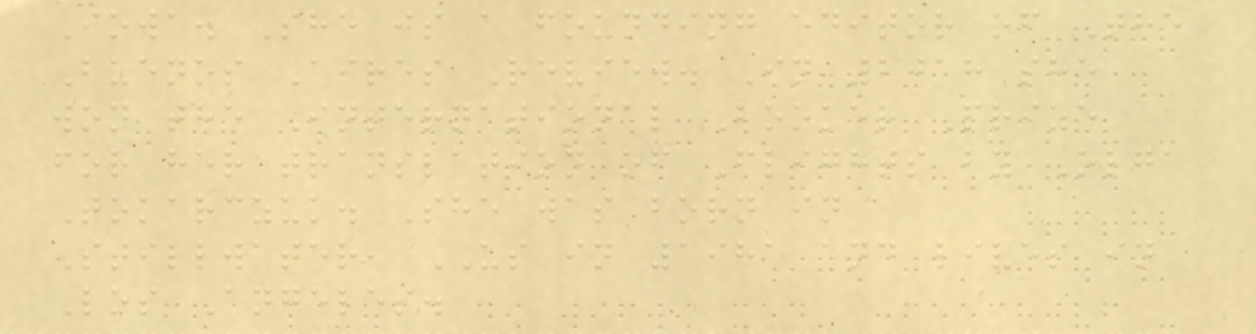Iowa. She is a founding editor of The
Buenos Aires Review. In 2018 she
won the International Booker Prize
for her translation of Flights by Olga
Tokarczuk. She was born in
Stillwater, US in 1981 and lives in
Los Angeles.
